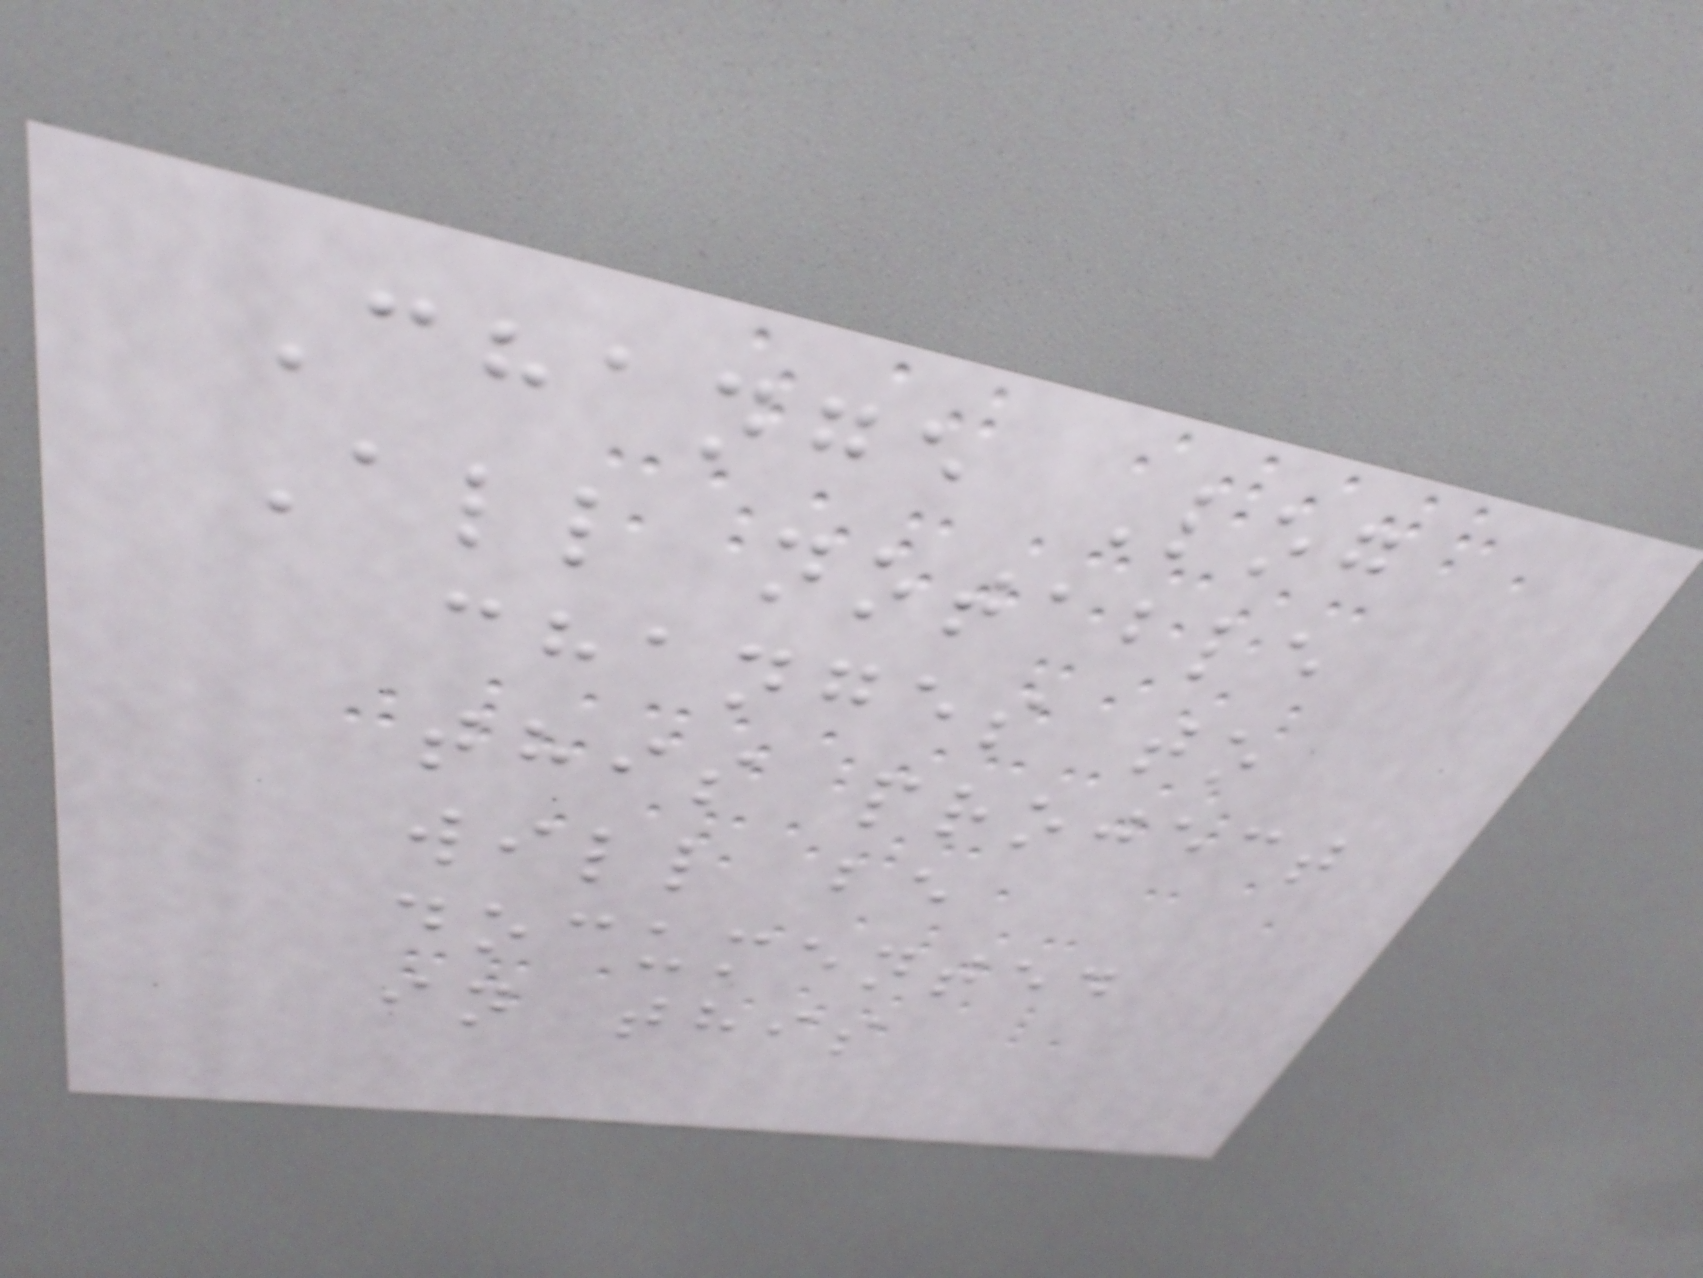Change Log
All notable
changes to
this project
will be
documented
in this
